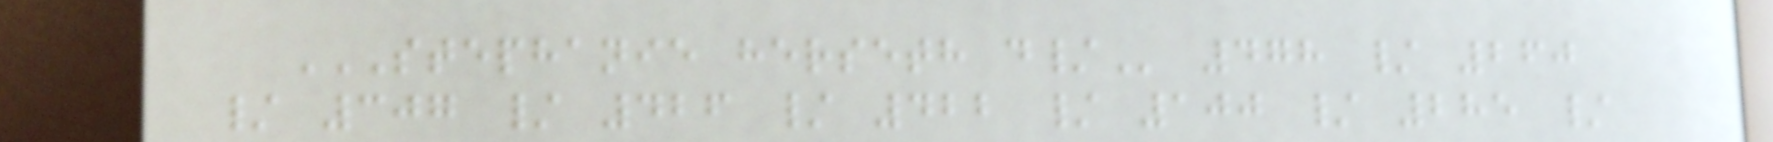STEPHANIE HERSETH D/ 478 / 260
/ 307 / 426 / 422 / 100 / 285 /
